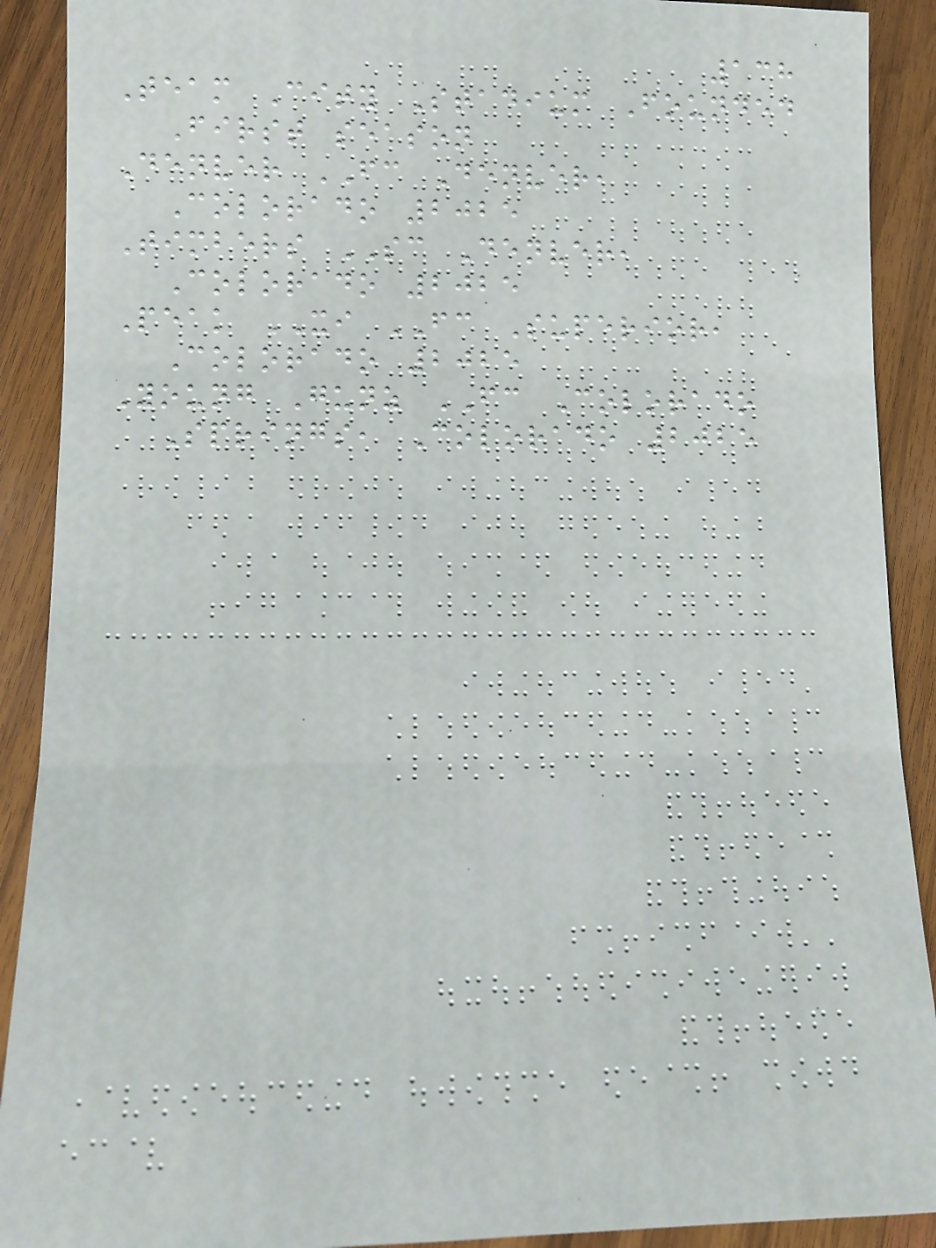138
Team City Stadium Founded
First season
Denver FC Denver,
Colorado 2025
Timbers SC Denver,
Colorado 2025
Peak XI FC Superior,
Colorado 2025
Young Gunz FC Colorado
Springs, Colorado 2025
